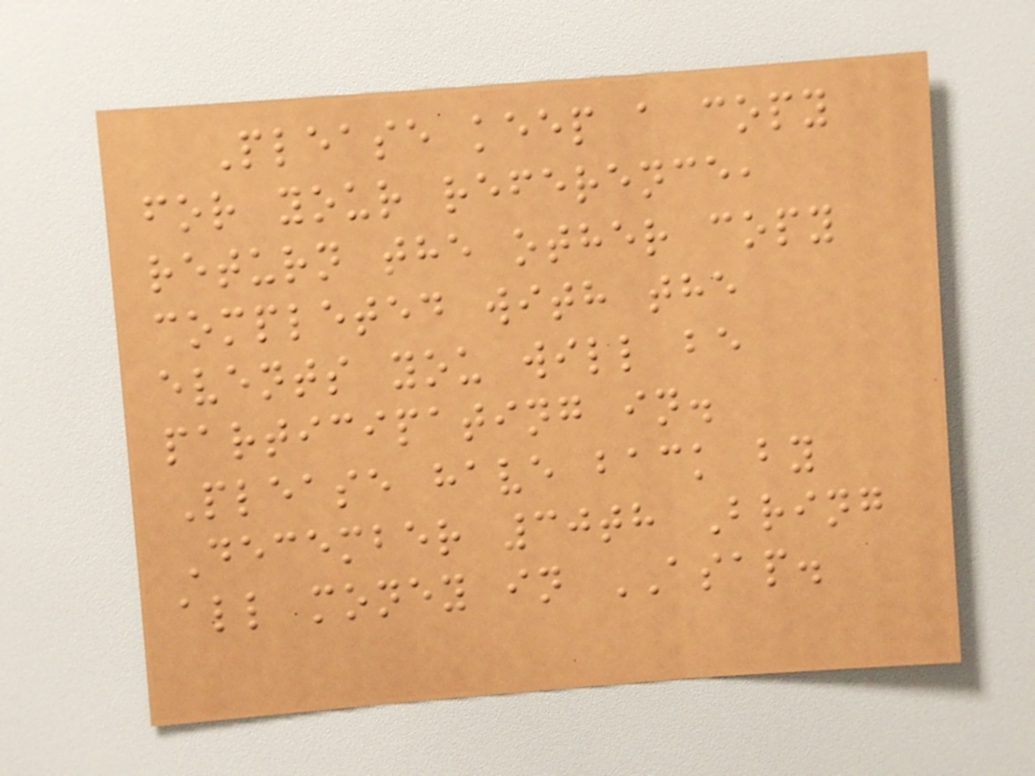Please keep a copy
for your reference,
return the other copy
completed with the
events you will be
participating in.
Please have back by
December 30th Bring
all money in ASAP.
